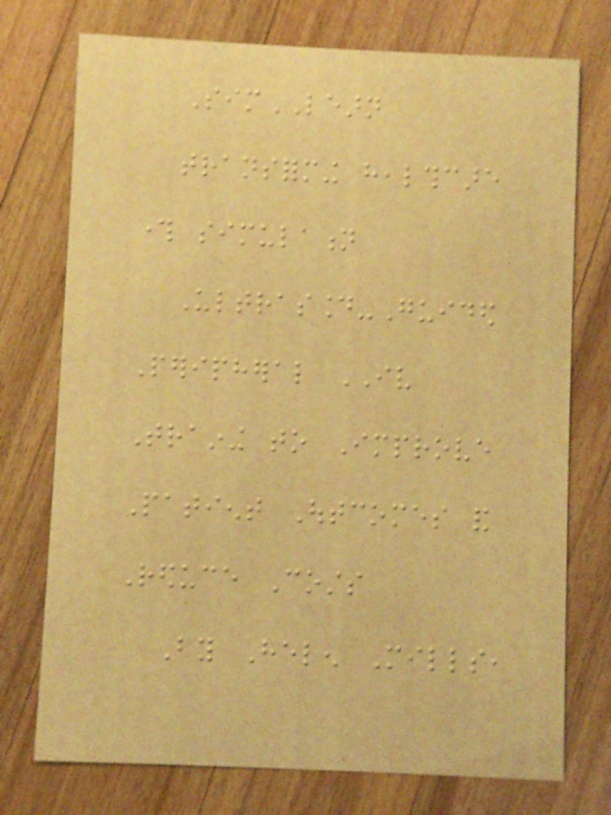SimLEARN
transforming healthcare
through simulation
Ultrasound-Guided
Peripheral IV
Training to Improve
Patient Outcomes and
Reduce Costs
By Helen Mills,
